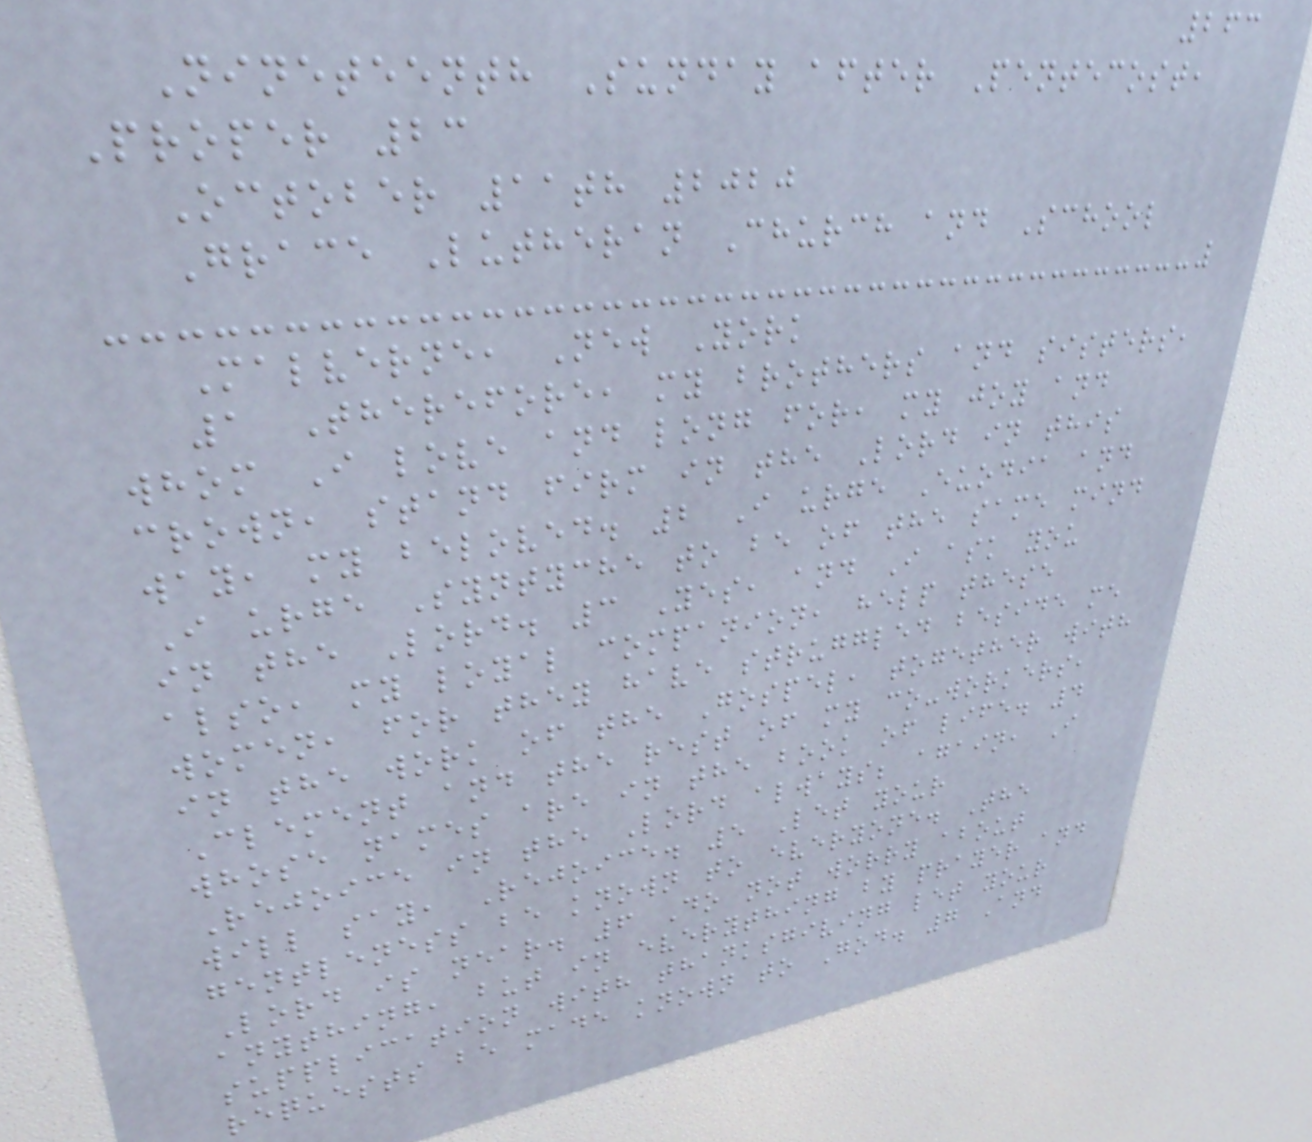263
Nineteenth Sunday after Pentecost,
Proper 23
October 11th 2020
Grace Lutheran Church and School
Malverne, New York
1 Therefore, my brothers and sisters,
whom I love and long for, my joy and
crown, stand firm in the Lord in this
way, my beloved. 2 I urge Euodia and
I urge Syntyche to be of the same mind
in the Lord. 3 Yes, and I ask you
also, my loyal companion, help these
women, for they have struggled beside me
in the work of the Gospel, together with
Clement and the rest of my co-workers,
whose names are in the book of life. 4
Rejoice in the Lord always; again, I
will say, Rejoice. 5 Let your
gentleness be known to everyone. The
Lord is near. 6 Do not worry about
anything, but in everything by prayer and
supplication with thanksgiving let your
requests be made known to God. 7 And
